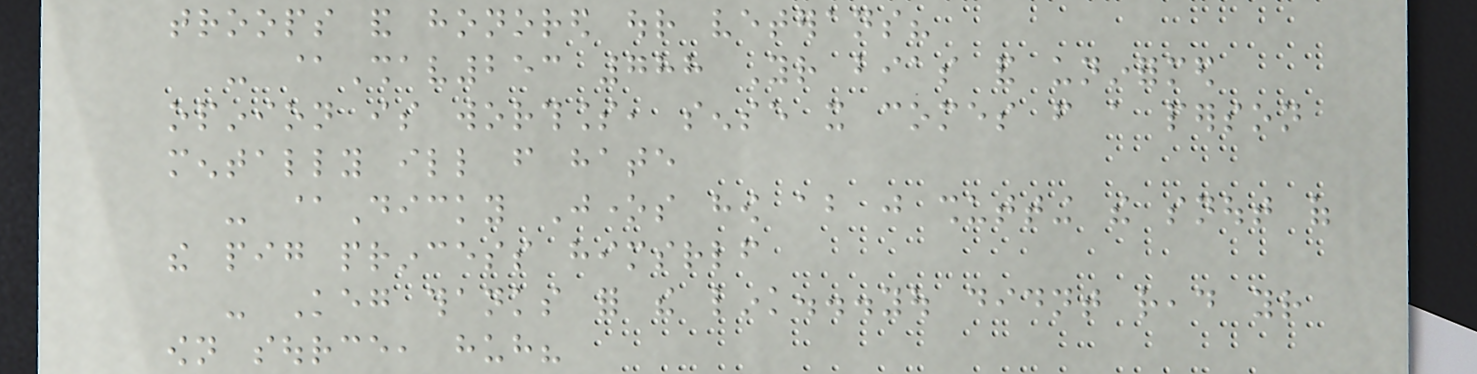troops and honored our veterans?
- @Shav253 788 Your bias and uninformed
opinion is worthless, sense it comes from a person
mentally ill from hate
- @Dicky Jones how about just shutting the snout of
the pig princess himsrlf
- Keg thanks for the link...you didnt read your
own source, huh?
